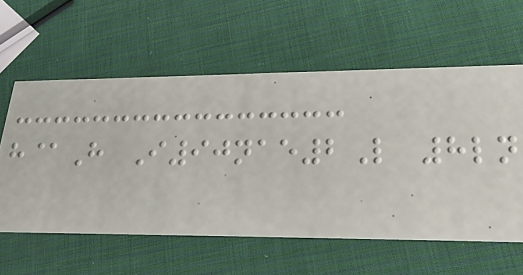h@H I90nae2L 8ln
